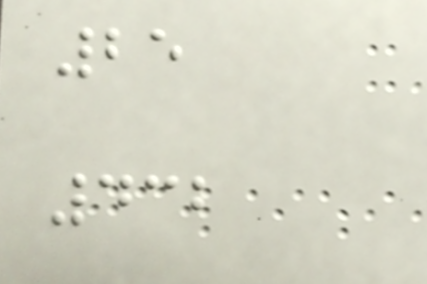25
432
